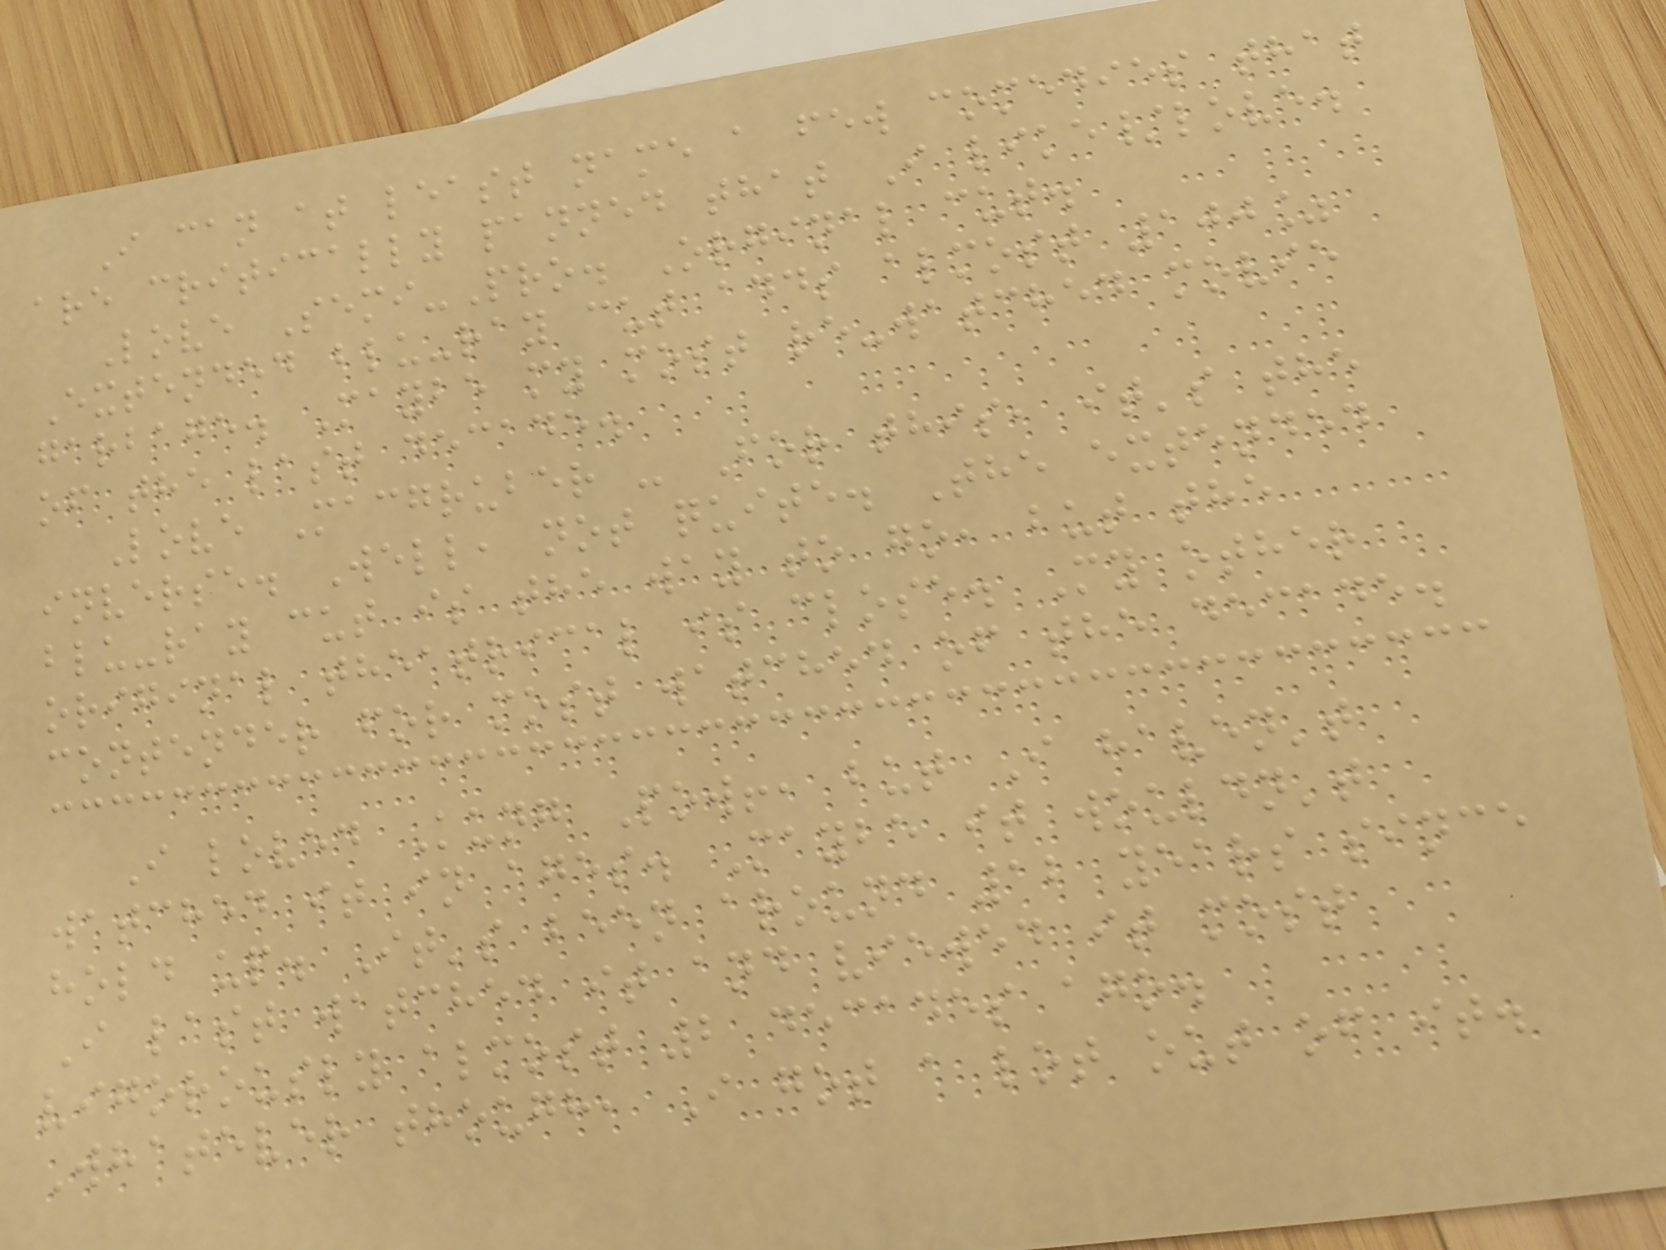I can at least name a few comedies that
are critically panned that I like/love.
Love Semi-Pro. Orginal cut.
Extended blu-ray cut adds almost 100%
garbage. Maybe my most re-watched movie
of the last decade.
Love Macgruber - For this, it's the
inverse. Well, not quite. The extended
blu-ray cut is the way to go, but the
original theatrical is close. My other
contender for most watched of the decade.
I loved Kung Pow!, but I haven't
watched it in ages. Maybe it wouldn't
hold up. It's been around 12 years since
I last watched it and viewed it most
vigorously almost 2 decades ago.
Whatever though, I got a lot out of it.
